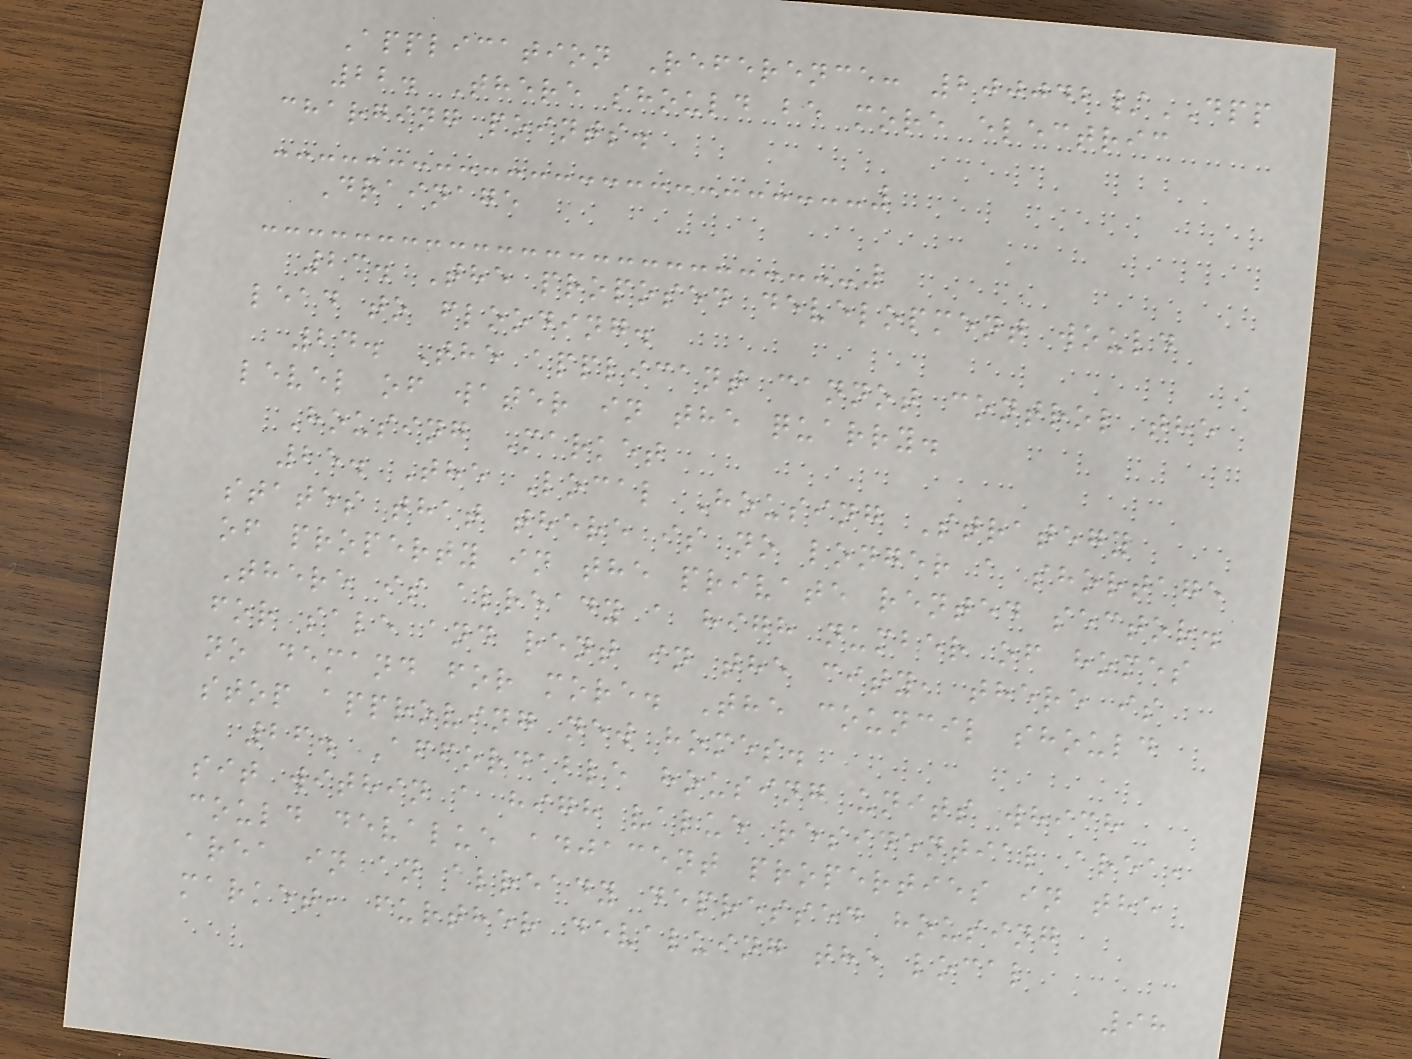Application Reference: 200042/DPP
22. There should be more electric
charging points.
Drainage
23. The proposed development would
lead to flooding.
24. The applicant cannot control the
level of water in the quarry.
Housing Market
25. The Local Housing Strategy
states that there is no longer a shortage
of property in the private rented sector.
There is already a high number of homes
for sale and rent in the city, there is
no demand for more. The council should
stop approving new homes.
26. Affordable housing units which
sit within a high value residential area,
could devalue adjacent properties in the
area in an already depressed housing
market, further devaluing the local
98
